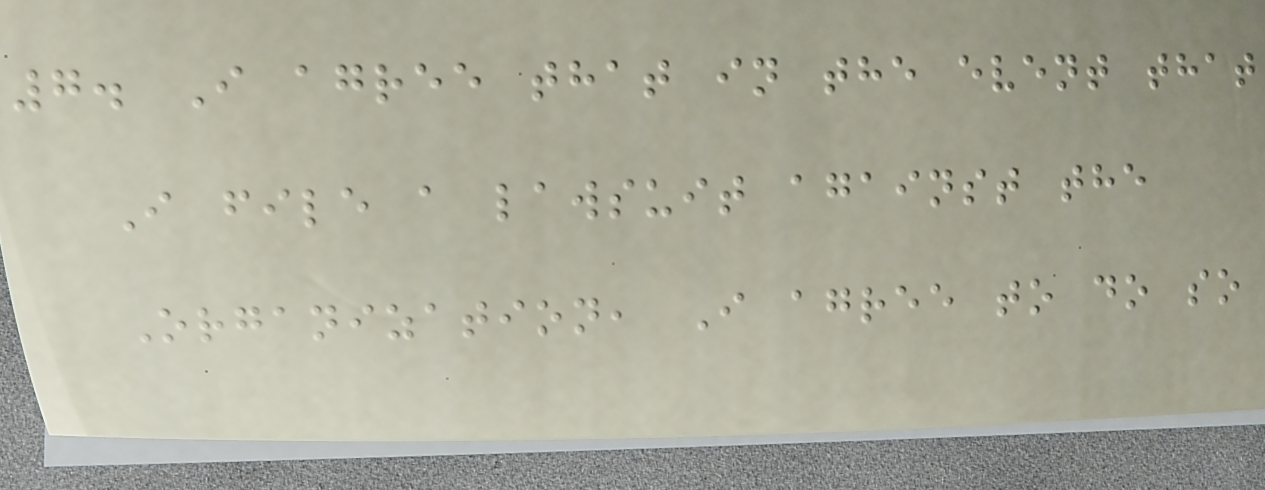7. I agree that in the event that
I file a lawsuit against the
Organization, I agree to do so
